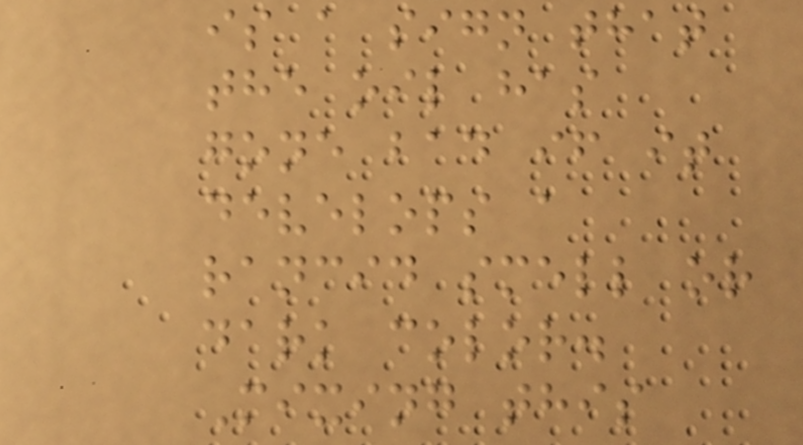is a sign that
the oil has
gone bad if it
develops a
rancid smell or
dark color.
Mixing this
